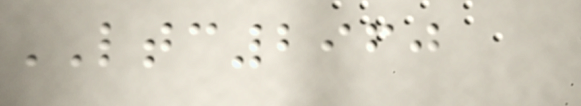LTC2960
